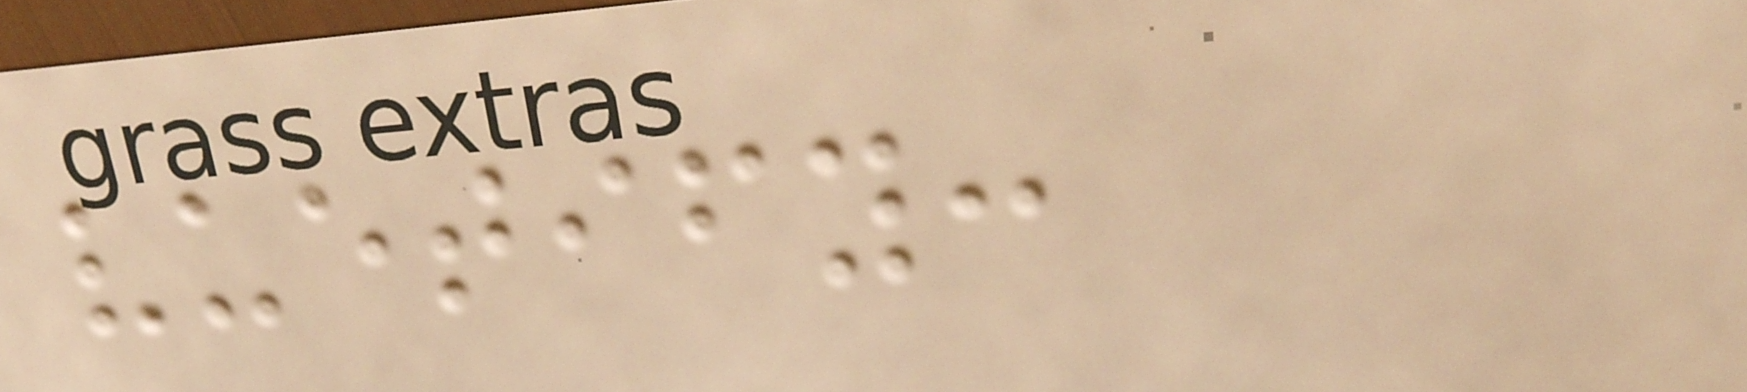vuetify:
